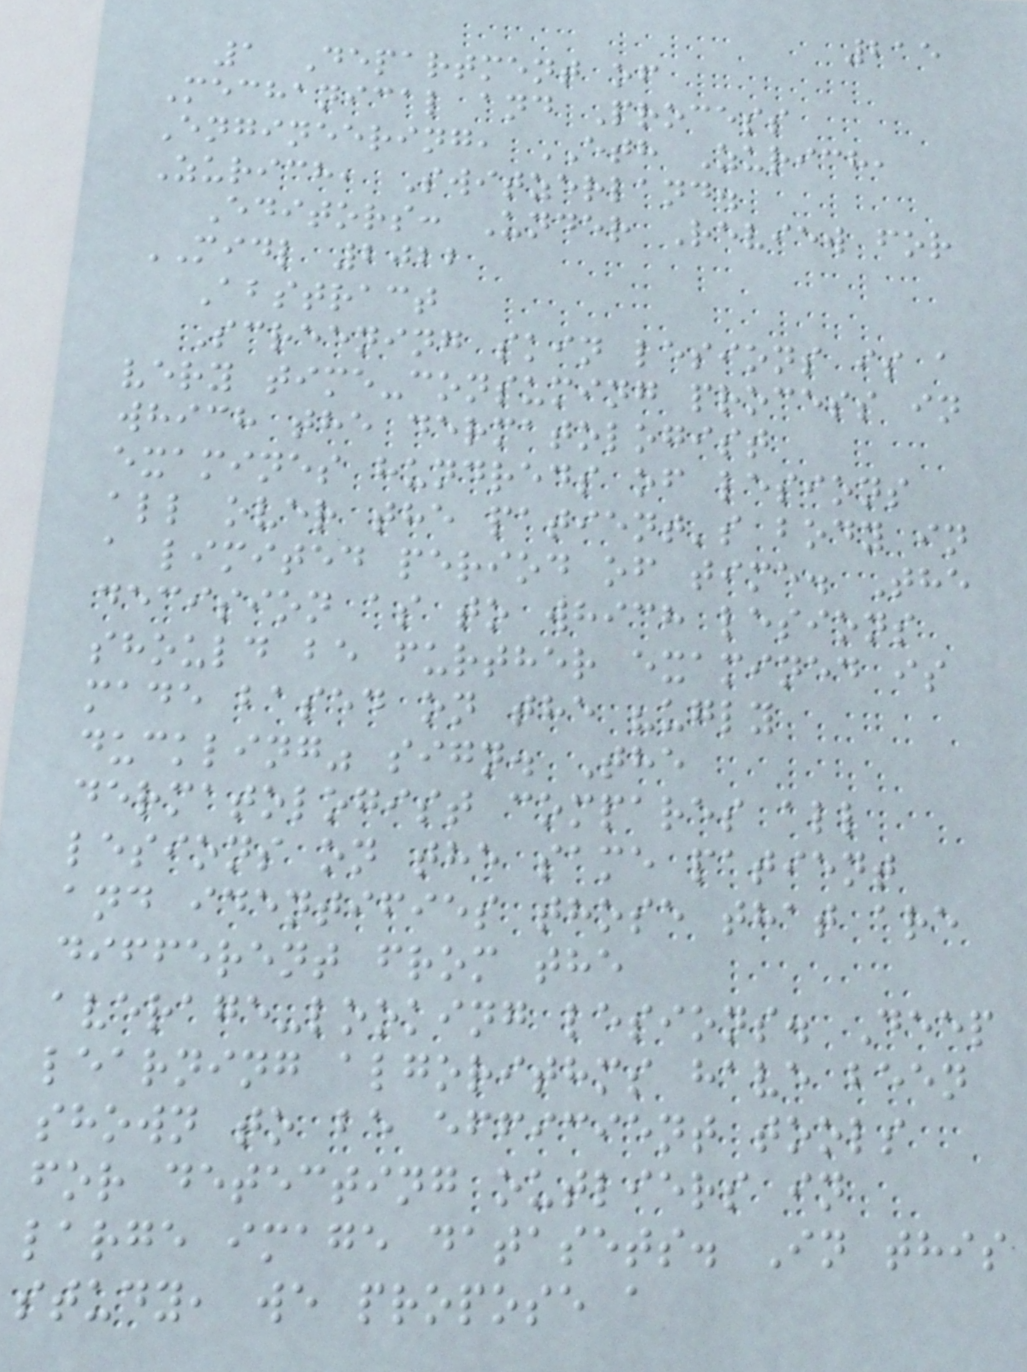215
1 Department of
Mechanical and Process
Engineering, ETH Zurich,
Zurich, Switzerland.
Editors: Under Review for
MIDL 2022
Abstract
Screening skin lesions is a
very time-consuming process in
which the dermatologist
examines hundreds of lesions
all over the patient's body in
a limited period of time. The
decision as to which lesions
should be further examined is
made based on the "ugly
duckling" sign. The
dermatologist compares all
lesions on the same patient
and identifies those that are
different from the
average-looking lesions. Deep
learning algorithms have been
shown to be efficient tools
for detecting outliers in
large image datasets. In this
study, we propose a
